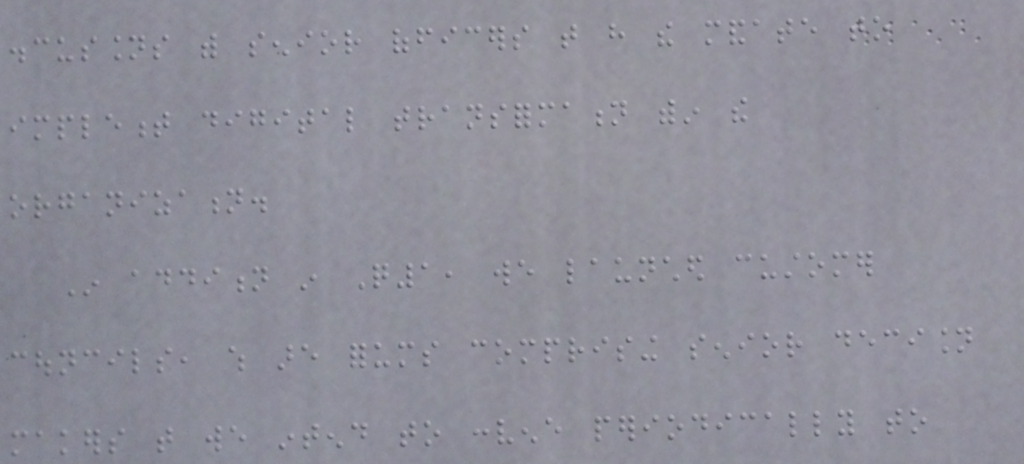discussions with senior officers that have the mandate to
implement digital transformation within the
organization.
In addition in Q1, we launched customer
councils, which are forums comprising senior decision
makers that we intend to convene periodically to
